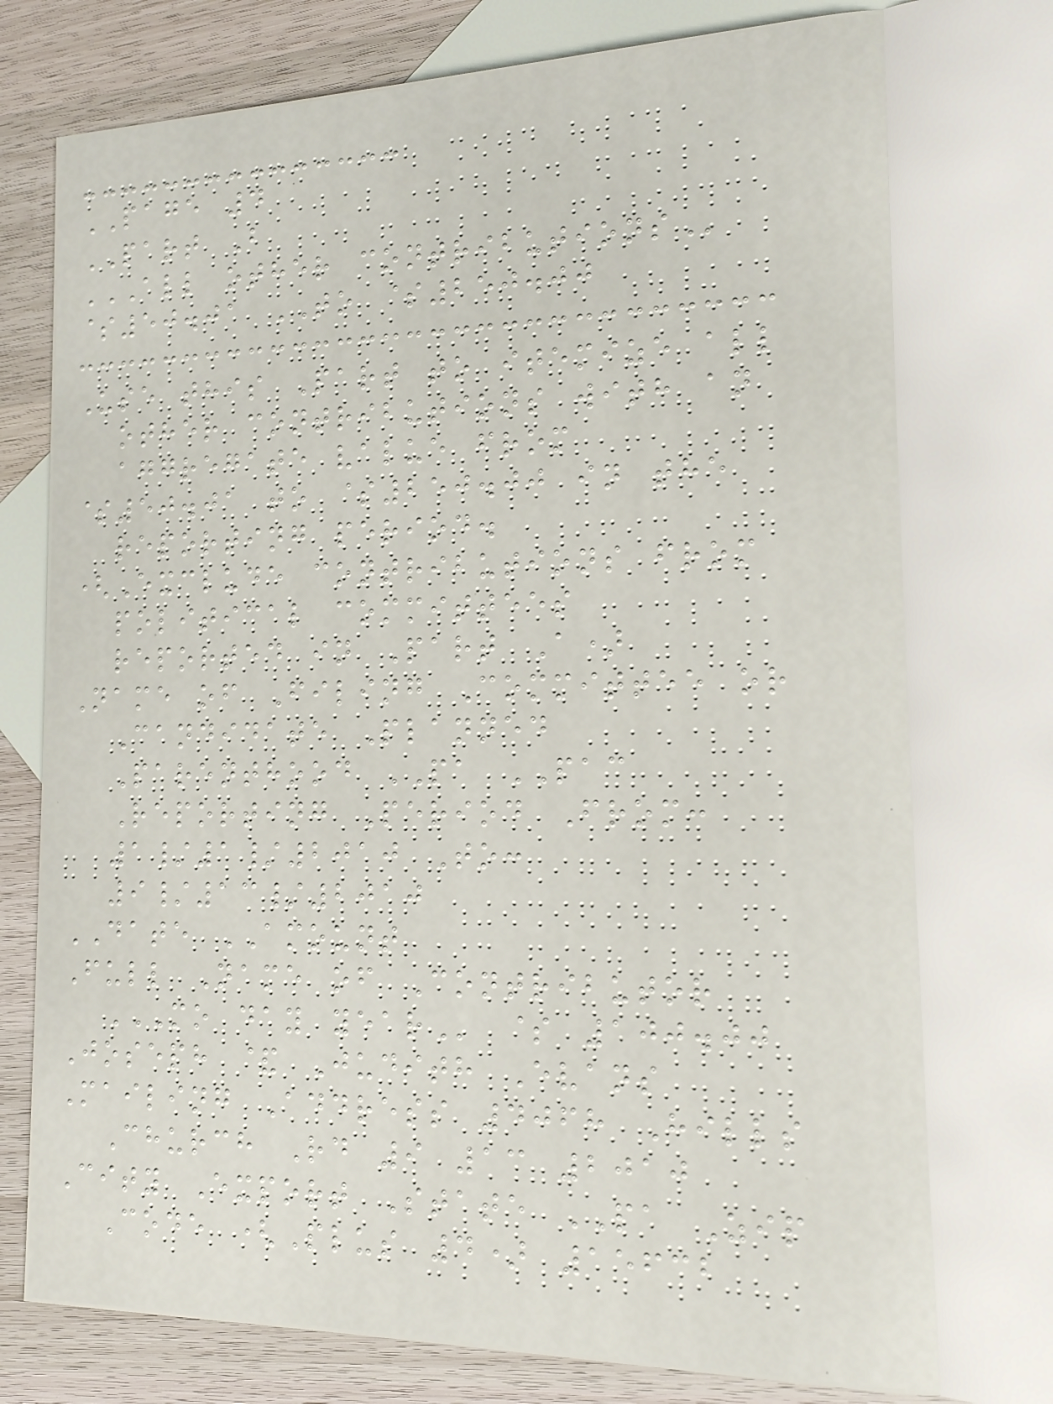PAGE 4
PART B
ALL OTHER CONTRIBUTIONS
$50.01 TO $250.00
Use this Part to itemize all
other contributions with an
aggregate value from
$50.01 to $250.00 in the
reporting period.
(Exclude contributions from
political committees
reported in Part A)
Name of Filing Committee or
Candidate Planned
Parenthood PA PAC
Reporting Period From:
1/1/2010 To:
9/13/2010
DATE AMOUNT
Full Name of Contributor
MO DAY YEAR $ 100.00
Joseph & Judith Evans
Mailing Address 4068 Hills
Church Rd 9 13 2010
City Export State PA Zip
Code (Plus 4) 15632
